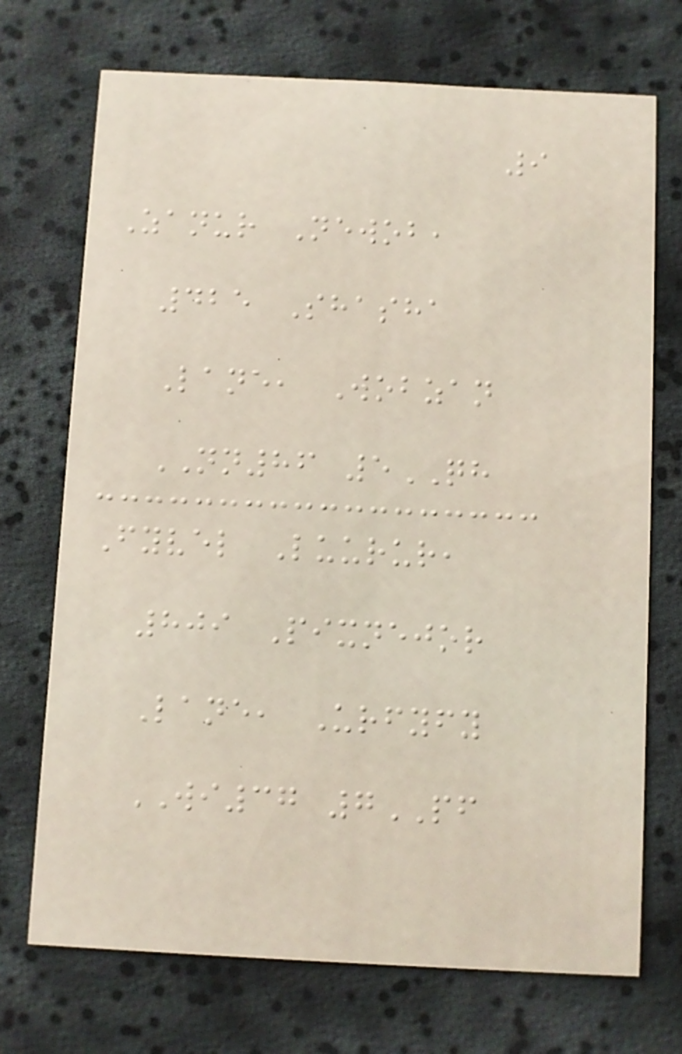9
Zanur Newob,
425 Shasha
Lane, Wobzan
NN86 5QH
Fyvel Luurur,
809 Pixnejor
Lane, Urfyfy
WI37 7PF
